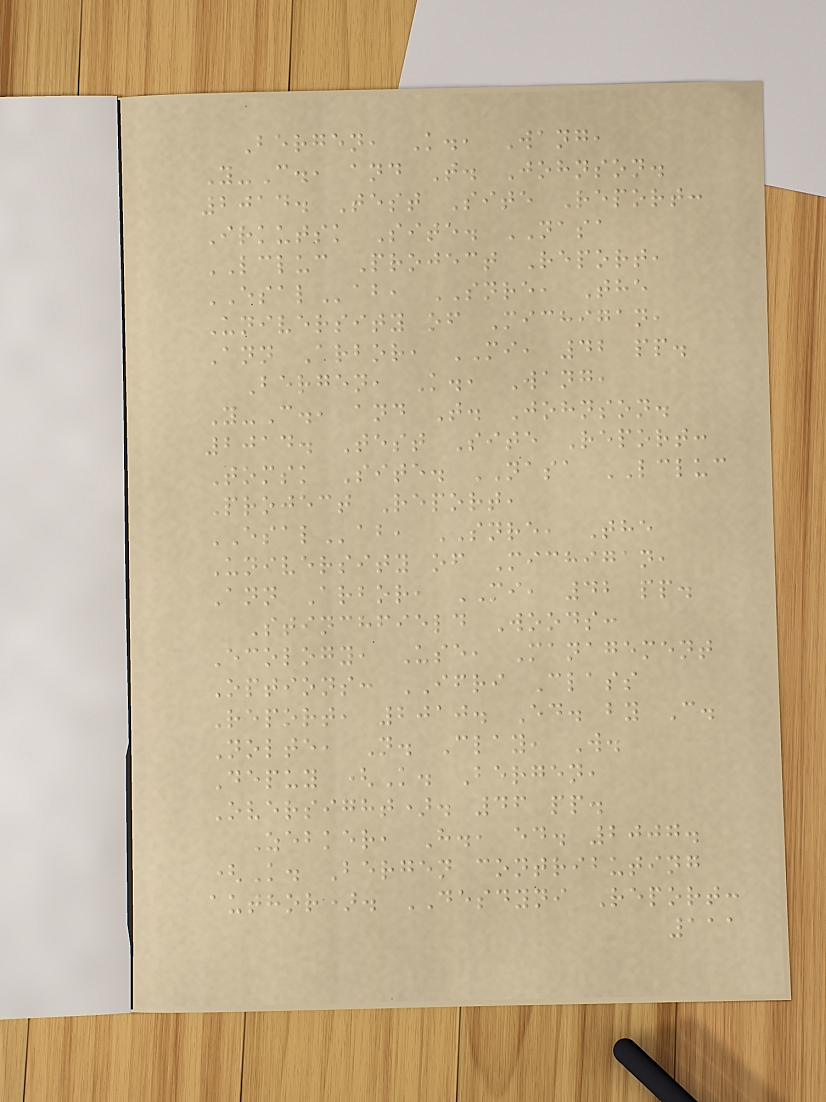Bergen, K., Wang,
Y-C., and T. Johnson.
2014. Test Site Report:
Irkutsk Site. NASA
LCLUC Project Report,
ESALab, SNRE, The
University of Michigan,
Ann Arbor, MI, 42 pp.
Bergen, K., Wang,
Y-C., and T. Johnson.
2014. Test Site Report:
Tomsk Site. NASA LCLUC
Project Report,
ESALab, SNRE, The
University of Michigan,
Ann Arbor, MI, 42 pp.
Stinchfield Woods:
Ecology, Use, Management
Options: IFRI Class
Report, 2010. Ed. by C.
Nolte, N. Clay, W.
Depuy (K. Bergen,
Oversight). 46 pp.
Zebker, H., ed. 2007.
(K. Bergen contributing
author). DESDYNI Report:
111
